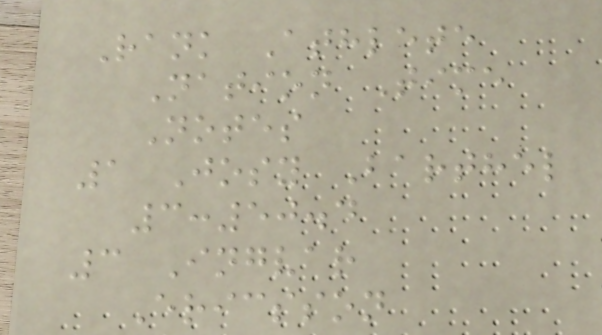Rank Athlete
Nation Time
Notes
1 Josy Barthel
3:50.4
3 Ingvar
Ericsson
